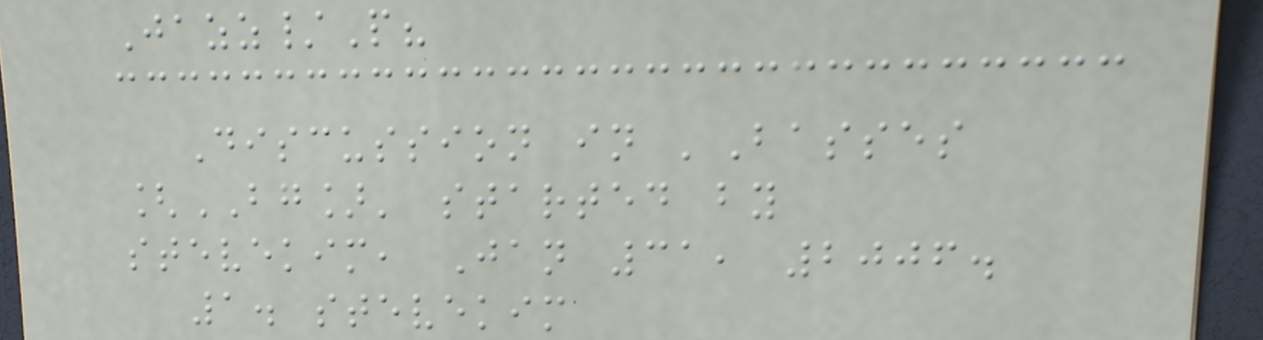Jazz/P?
Discussion in 'Basses
[BG]' started by
stevekim, Jan 31, 2006.
1. stevekim
